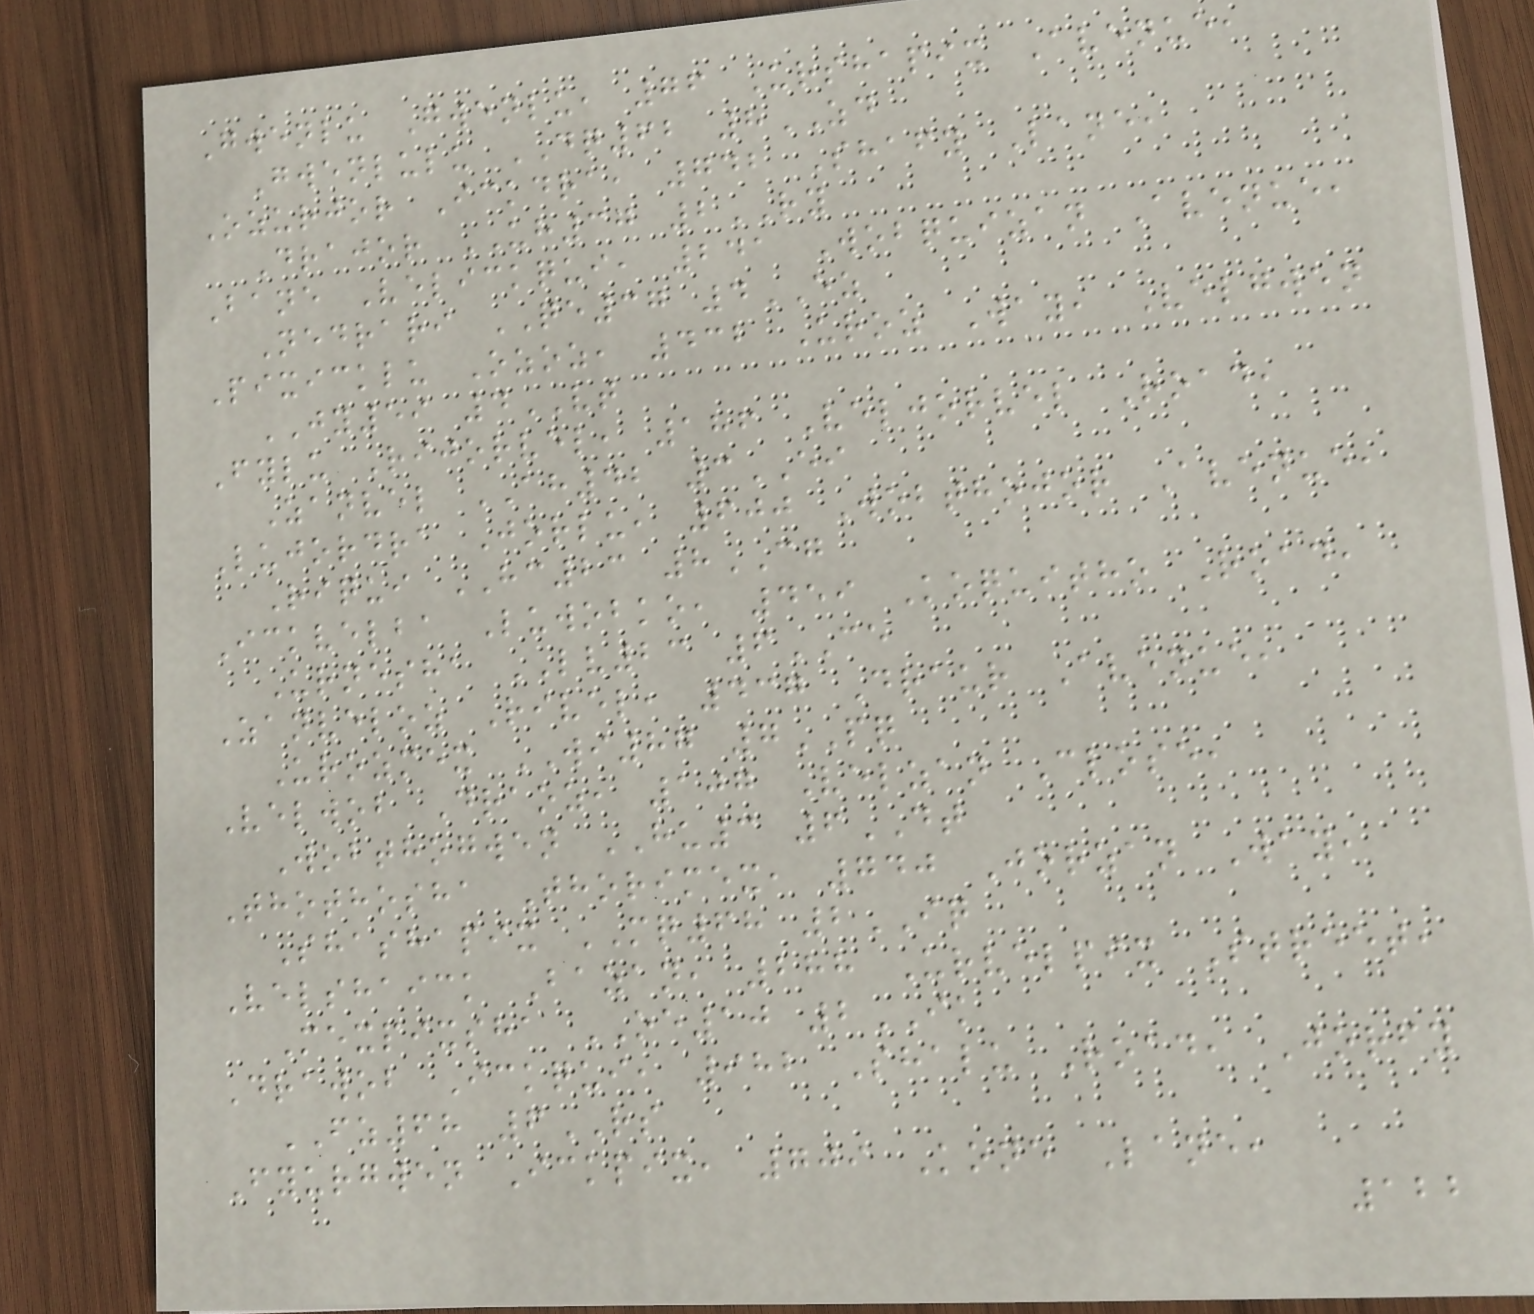Gwenlu Gwenlu, 76 Urshapix Avenue,
Gwenlulu DQ62 8ZD
Ozurjor Ickdra, 742 Shafy Lane,
Drajor UH37 2RY
Bane Velickqui, 241 Wobquizan Avenue,
Nedrari QE37 4EZ
Pixicklu Ozoz, 432 Uroz Way, Velgwen
JY59 4VT
Fylu Rijorvel, 186 Veljorvel Road,
Zanvel AH42 3EI
Lujordra Jorlu, 600 Wobthojor Avenue,
Riqui HC23 8CG
Ickvelba Luwobko, 459 Koquitho Road,
Urnesha LV23 6CE
Zanveloz Rivel, 437 Draur Avenue,
Urozmex WI87 7PQ
Velwob Draoz, 107 Velzan Close,
Wobthogwen HU3 6DT
Thothosha Thorimex, 740 Jorzan Way,
Shashapix MQ68 2IQ
Velshaick Bazan, 288 Urvelpix Street,
Mexpixsha OE10 2IK
Drawob Ickqui, 982 Shalu Road, Jorfy
FZ68 6RS
Fyurgwen Ickpix, 709 Kone Lane,
122
